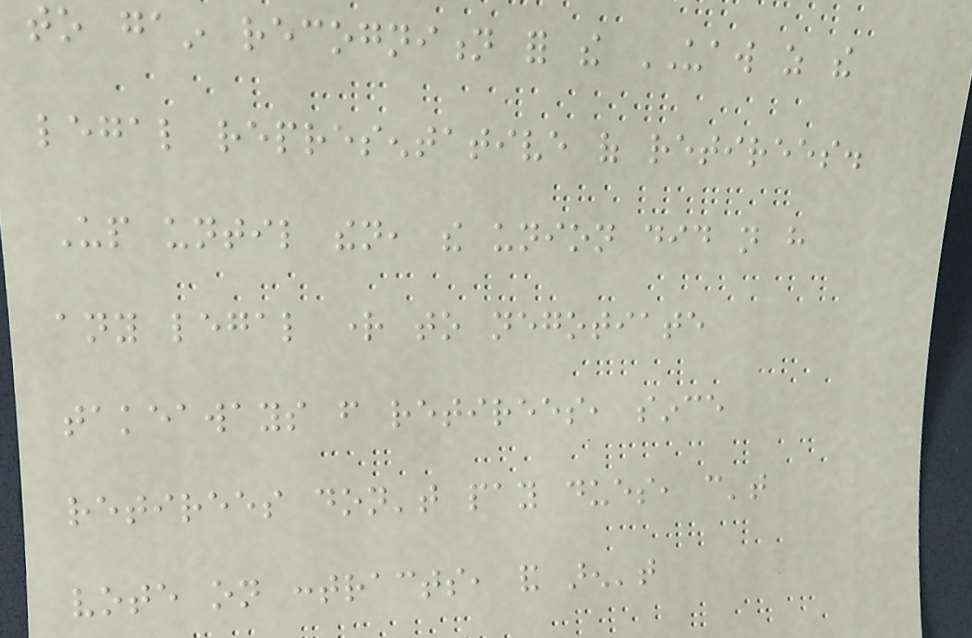to gain recognition for the UAW as the
legal representative of retirees.
Up until then, the union did not have
any legal right to negotiate
takeaways from retirees, since
retirees don't pay dues, can't
vote on contracts, and aren't
